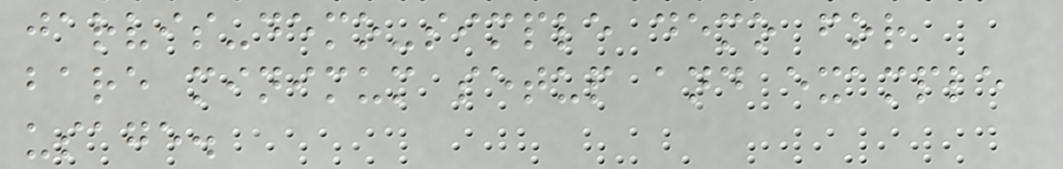jarvis-demo-simple demo for
bare minimum setup and example
usage.
